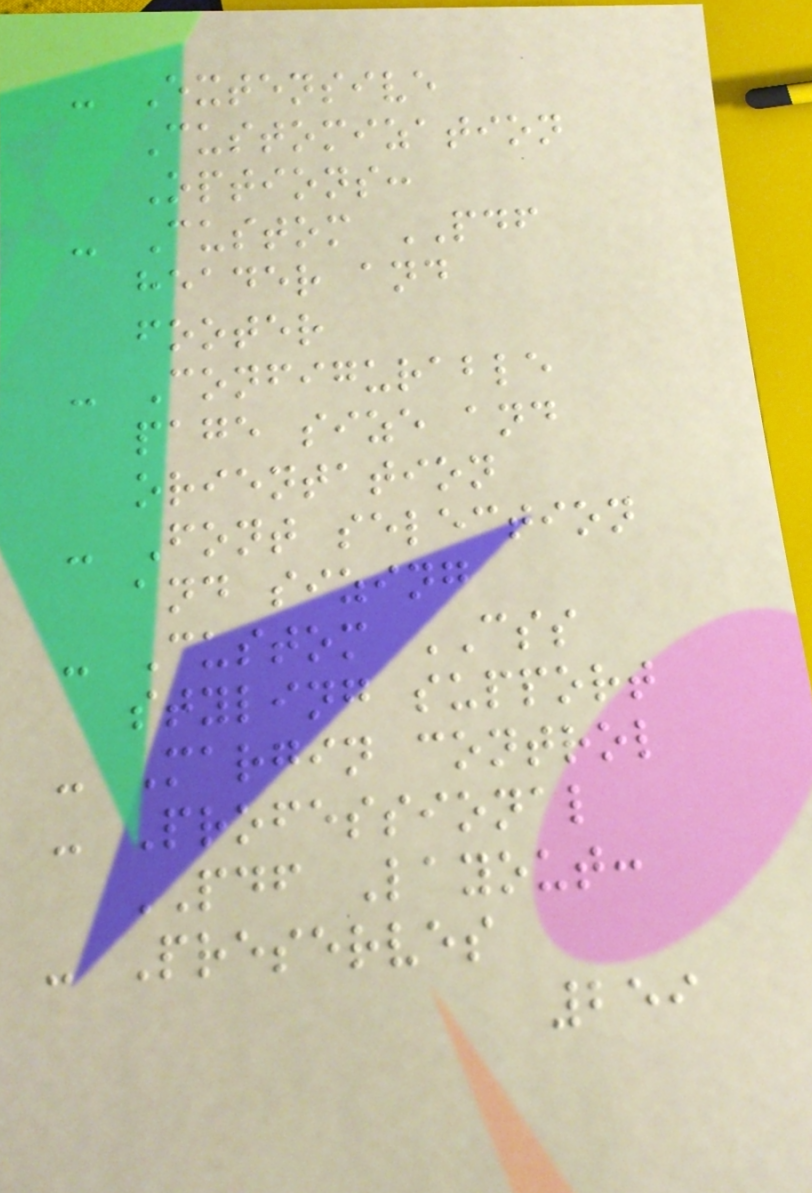- Extensive
Customization
Options:
- Custom PDF
header and
footer
- Configurable
page size and
orientation
- Font selection
and sizing
- Custom CSS
styling support
- Margin control
- Professional
PDF Layout:
- Preserves
259
